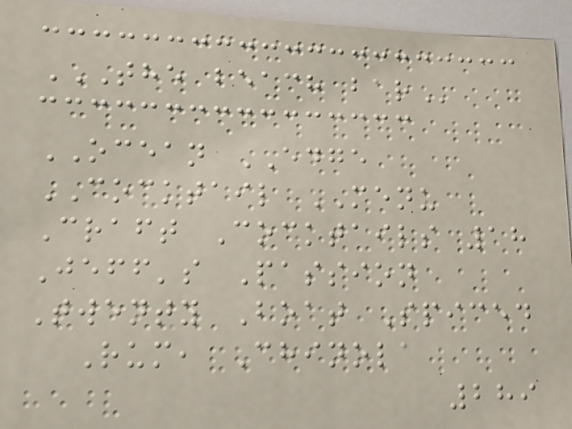THE BEACH BAR
OCEAN EDGE
COCKTAIL MENU
Craft Cocktails 18
Jeff's Passion
Twenty Boat Spiced
Rum, Chinola
289
